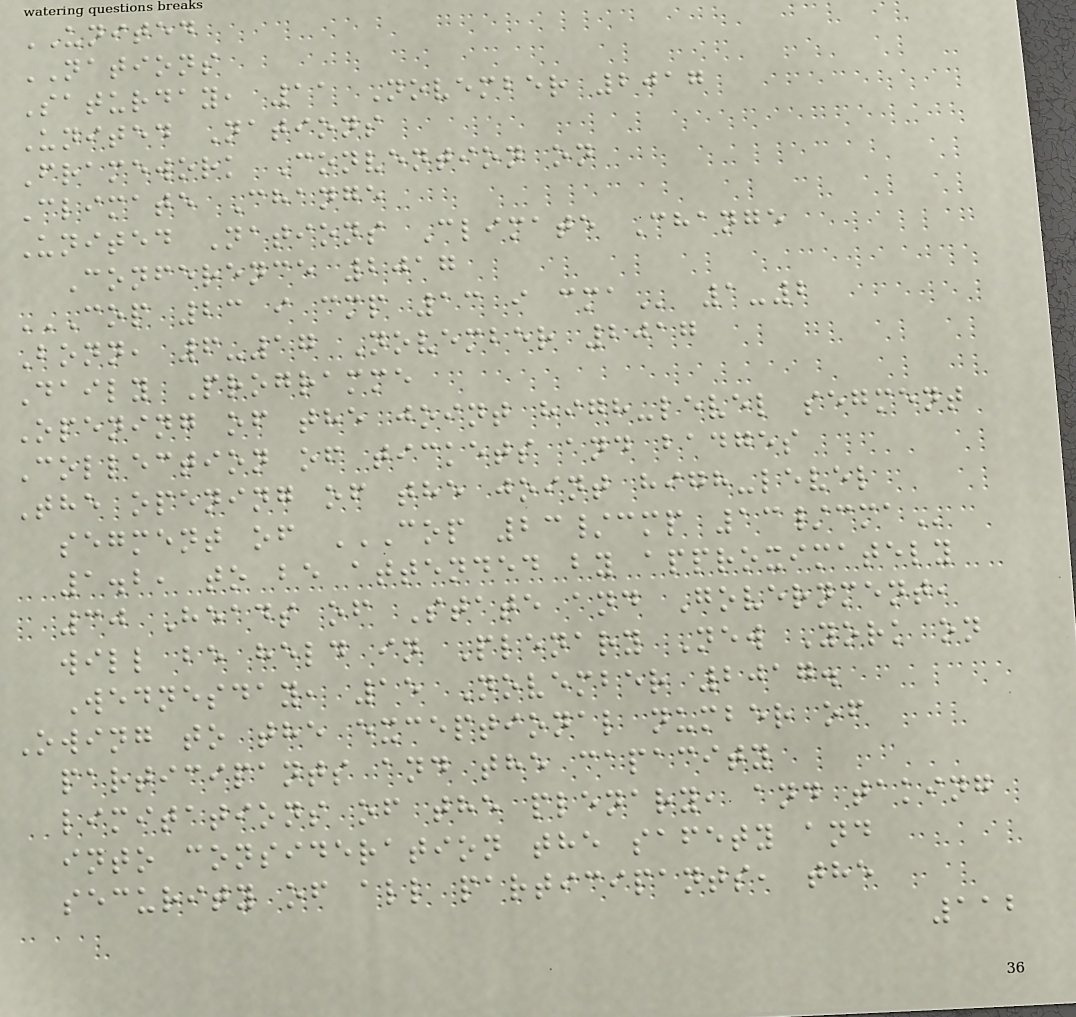UNITED
NATIONS
Saturday, 11 November 2017
United Nations
Framework Convention on
Climate Change
United Nations Climate Change
Conference 2017
COP 23 I CMP 13 I CMA 1-2
Bonn, 6-17 November 2017
Daily Programme
Opening of the joint high-level segment
Collection of tickets and badges
The opening of the joint high-level
segment of COP 23/CMP 13/CMA
1.2, to be attended by approximately
30 Heads of State and Government,
will be held in Plenary New York on
Wednesday, 15 November 2017.
Owing to the exceptional number of
participants and the capacity
limitations of the plenary, and taking
into consideration the safety and
security of all participants, the
112
